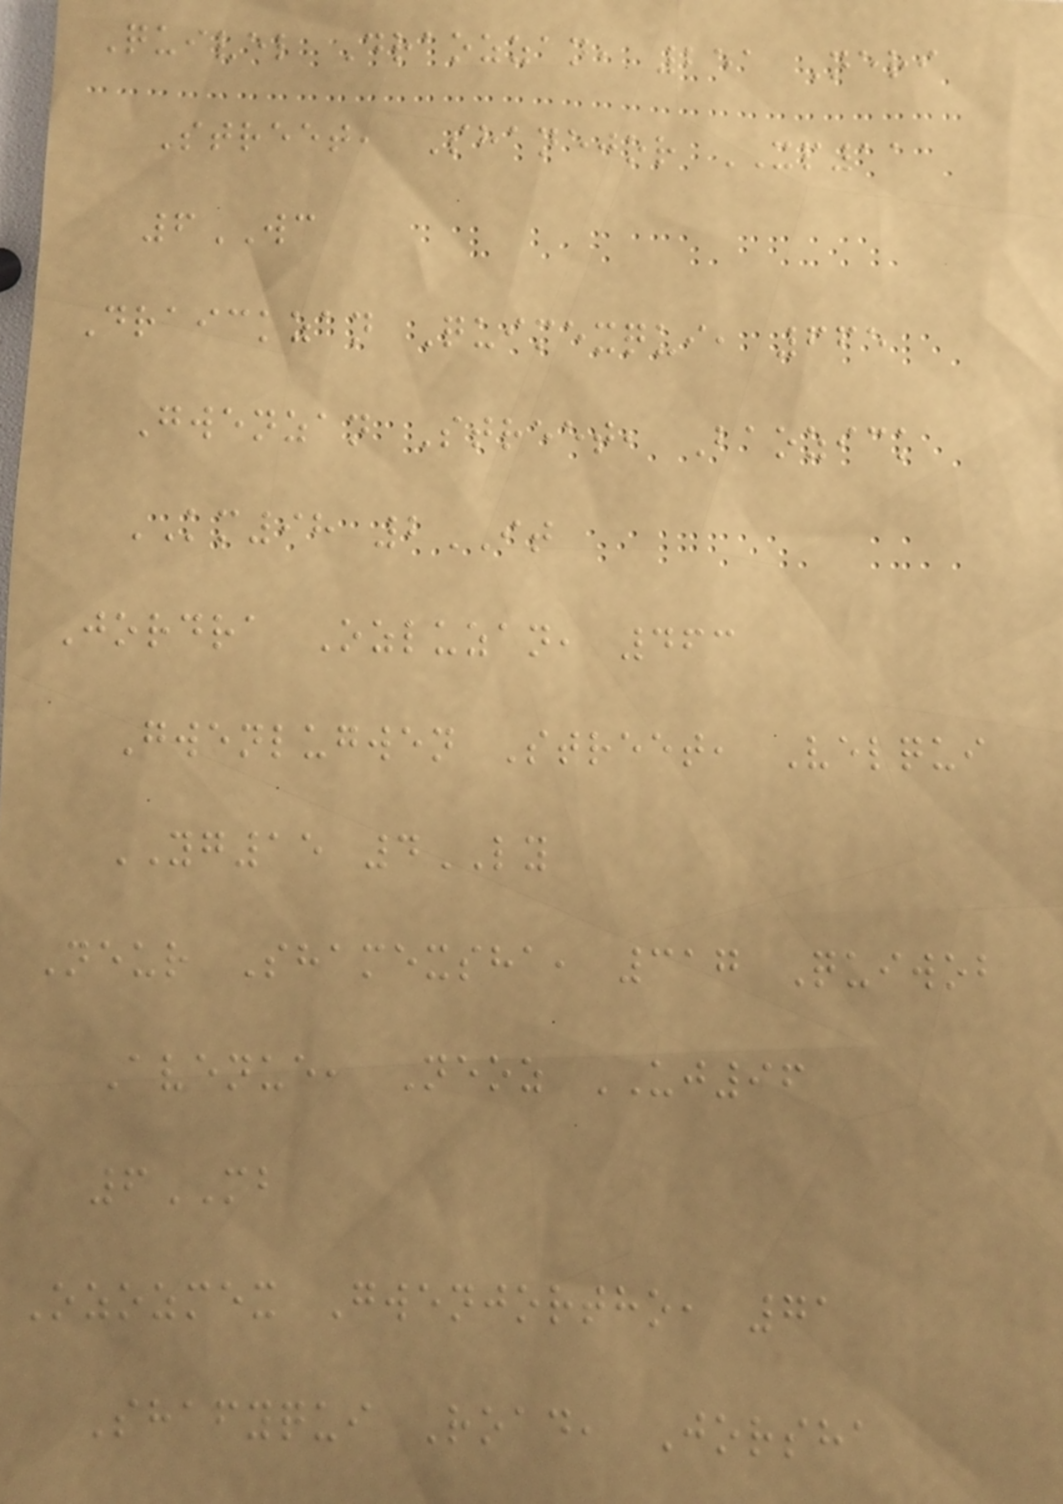Quivel Draozzan, 251 Neri
Street, Shanejor XP11
6WC
Draickzan Quimexqui, 665
Gwenzan Street, Baozick
KM98 2IT
Jordra Ozluzan, 463
Gwenlugwen Street, Velqui
YG15 4LY
Neur Shamexsha, 317 Quiwob
Avenue, Neoz UJ96
6MB
Ozozmex Gwenjortho, 71
Shafyqui Road, Jorsha
